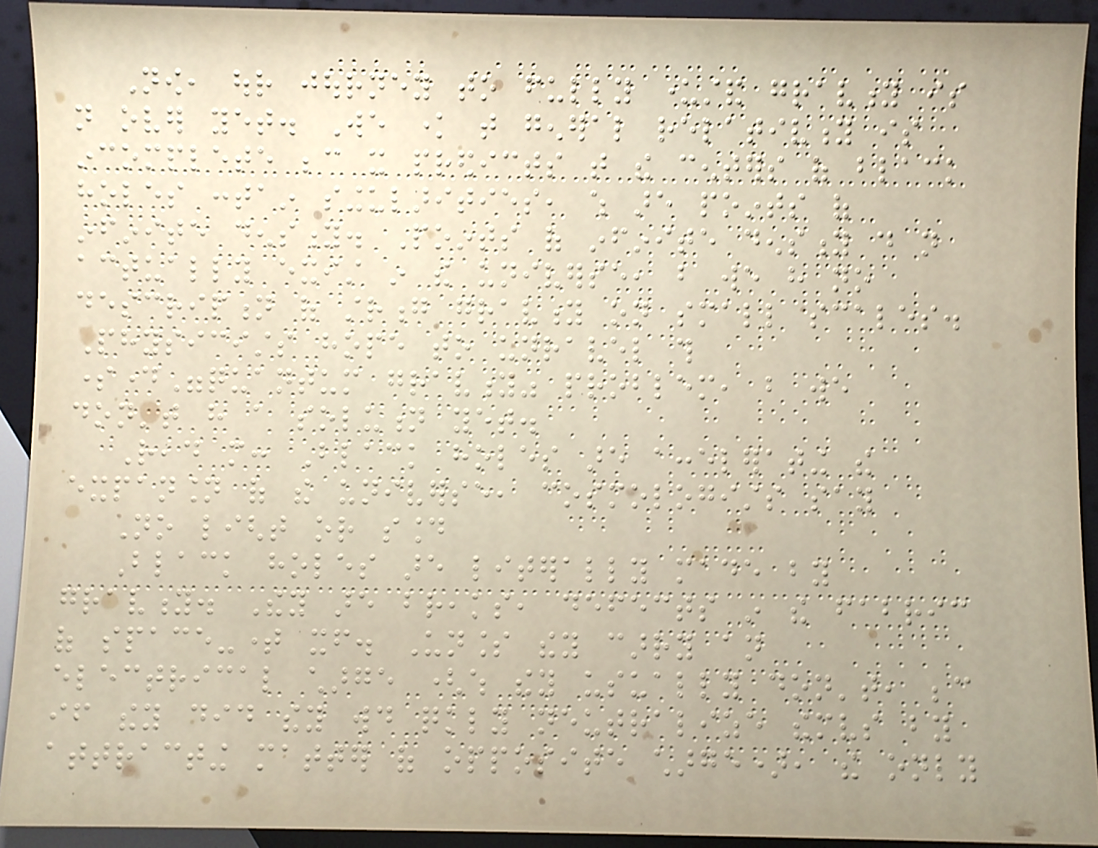Now, our journey to fully understand gravity is
not over yet. We know that general relativity is
incomplete because it predicts that the centers of black
holes contain singularities, which are points of
infinite density. Points of infinite density do not
actually exist in the universe, but we have no
description of strong gravity on small scales.
Physicists hope to unravel this
someday"quantum gravity" problem, but we
don't have a solution yet.
Read more: Black holes are accelerating the
expansion of the universe, cosmologists say
No light or sound
Black holes are literally made by
gravity. They are breaks, defects in the fabric
of space-time itself. Unless they carry an
electrical charge (which they usually don't, because
if they did they would quickly neutralize themselves by
attracting matter of opposite charge), the only
